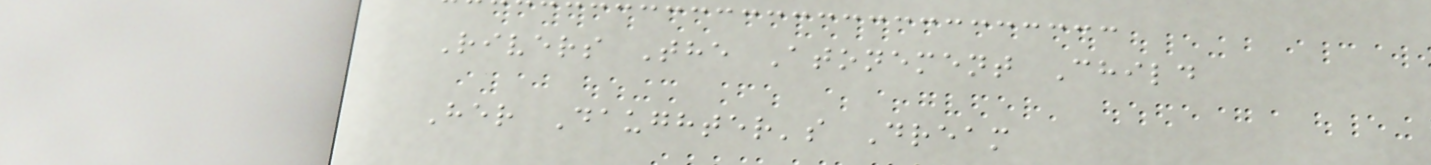Rivers The Atonement Child
Her Daughter's Dream
